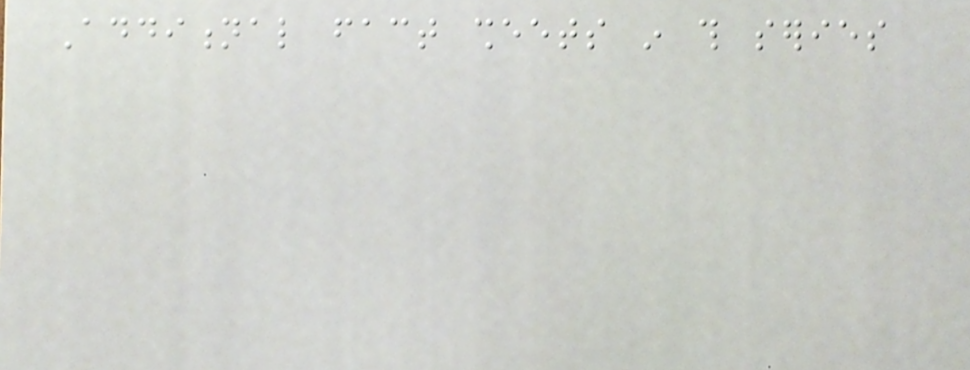Additional fact sheets in this series
